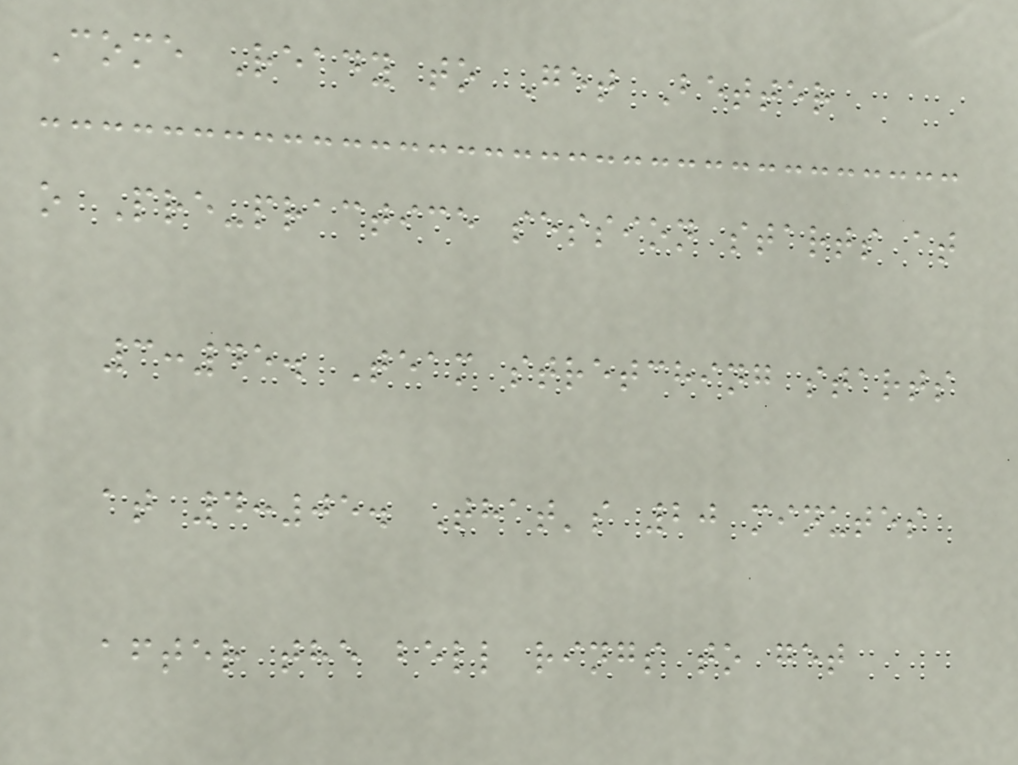Come Ready to Get Better
o Pre-practice session starts at
3:45. Team stretching starts
at 4:05. That's 20 minutes
after the bell rings to get
